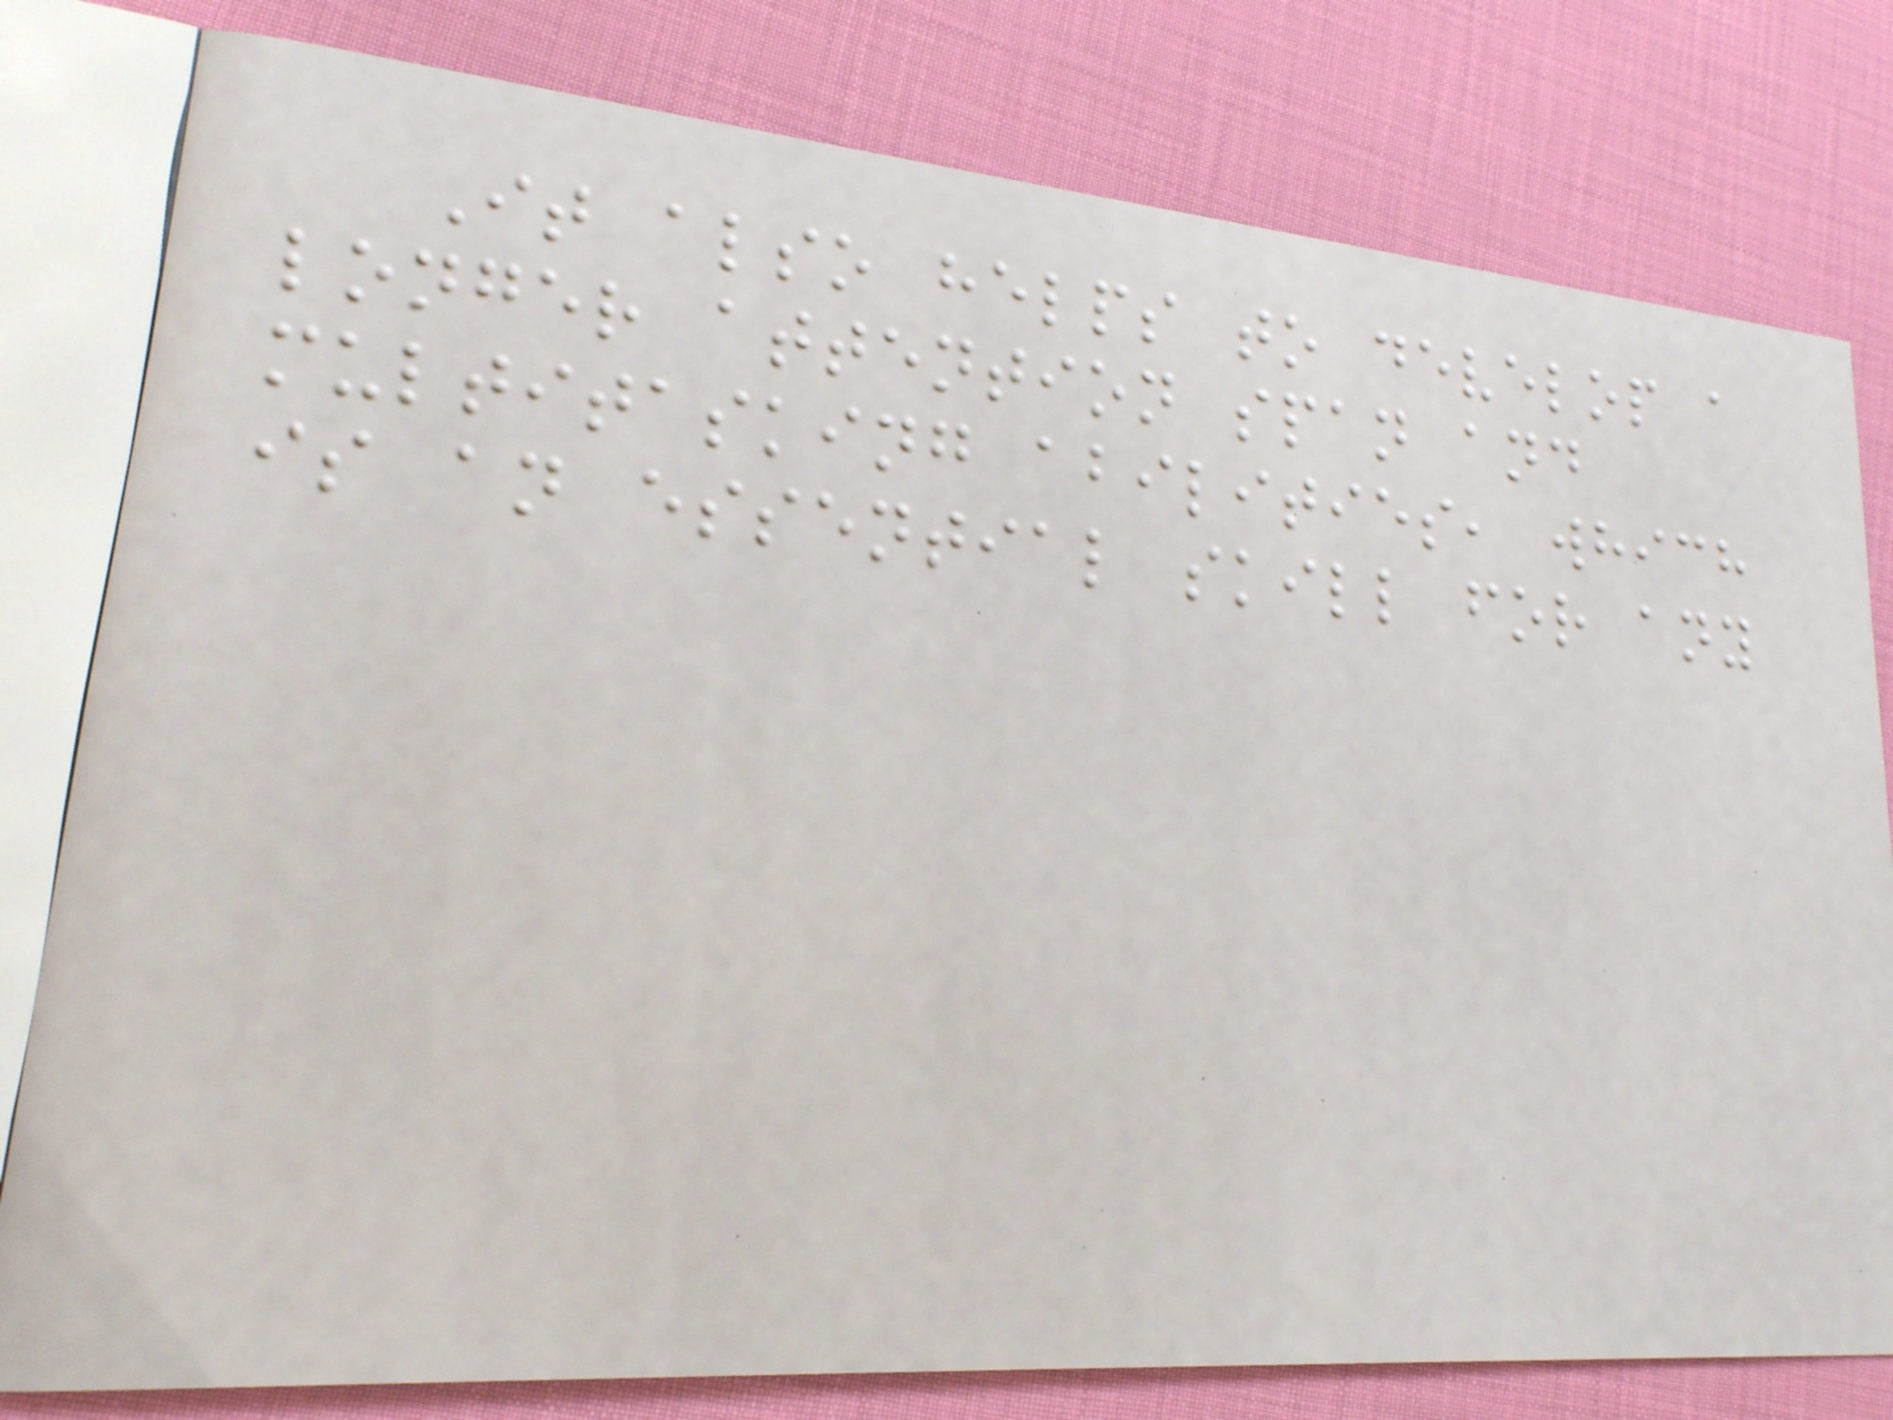It also helps to develop a
longer attention span and
multitasking abilities, which
is an essential skill for any
